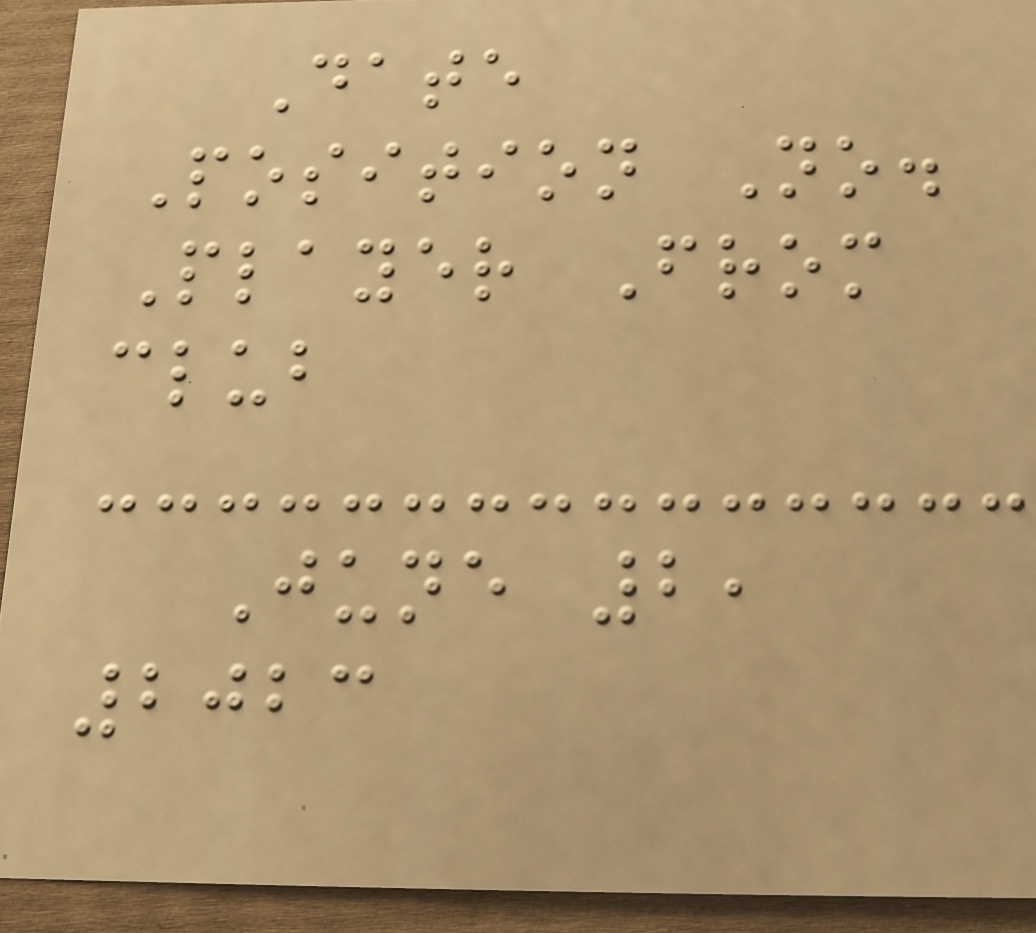Date
Position No.
Player From
club
June 2,
2023
